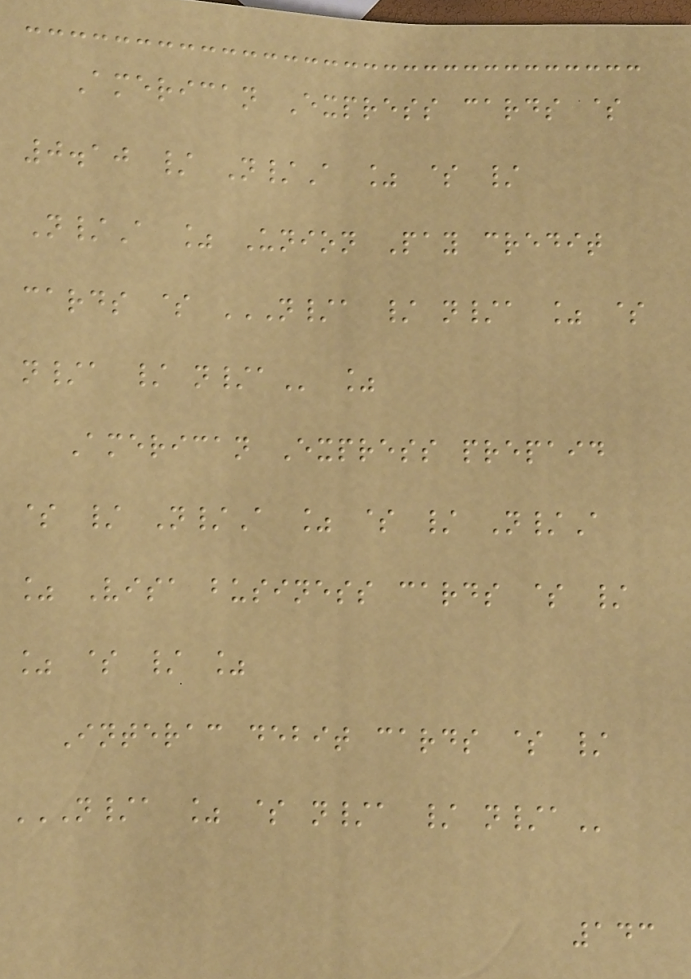American Express cards $
0.10 / N/A % $ /
N/A % Union Pay credit
cards $ N/A / N/A % $
N/A / N/A %
American Express prepaid
$ / N/A % $ / N/A
% Visa business cards $ /
% $ / %
Interac debit cards $ /
N/A % $ N/A / N/A
143
